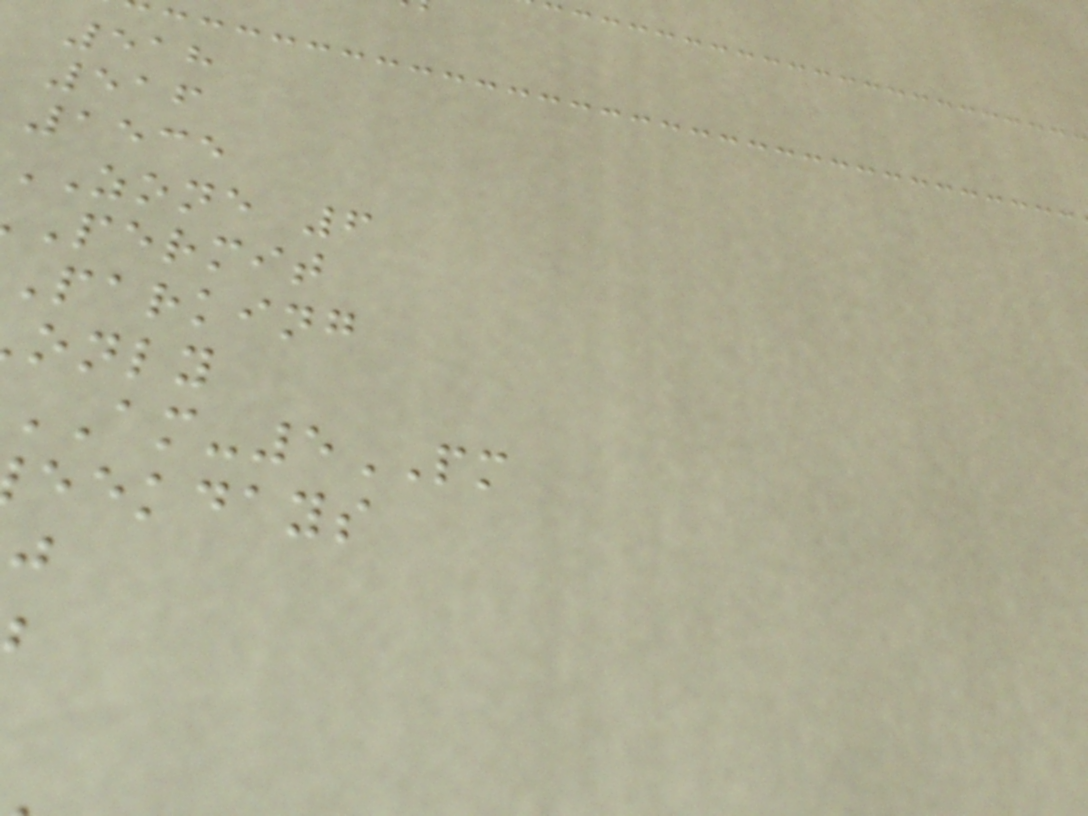518
516
1535
ZONE 6
permit
parking
only
AM-5PM
eekdays
